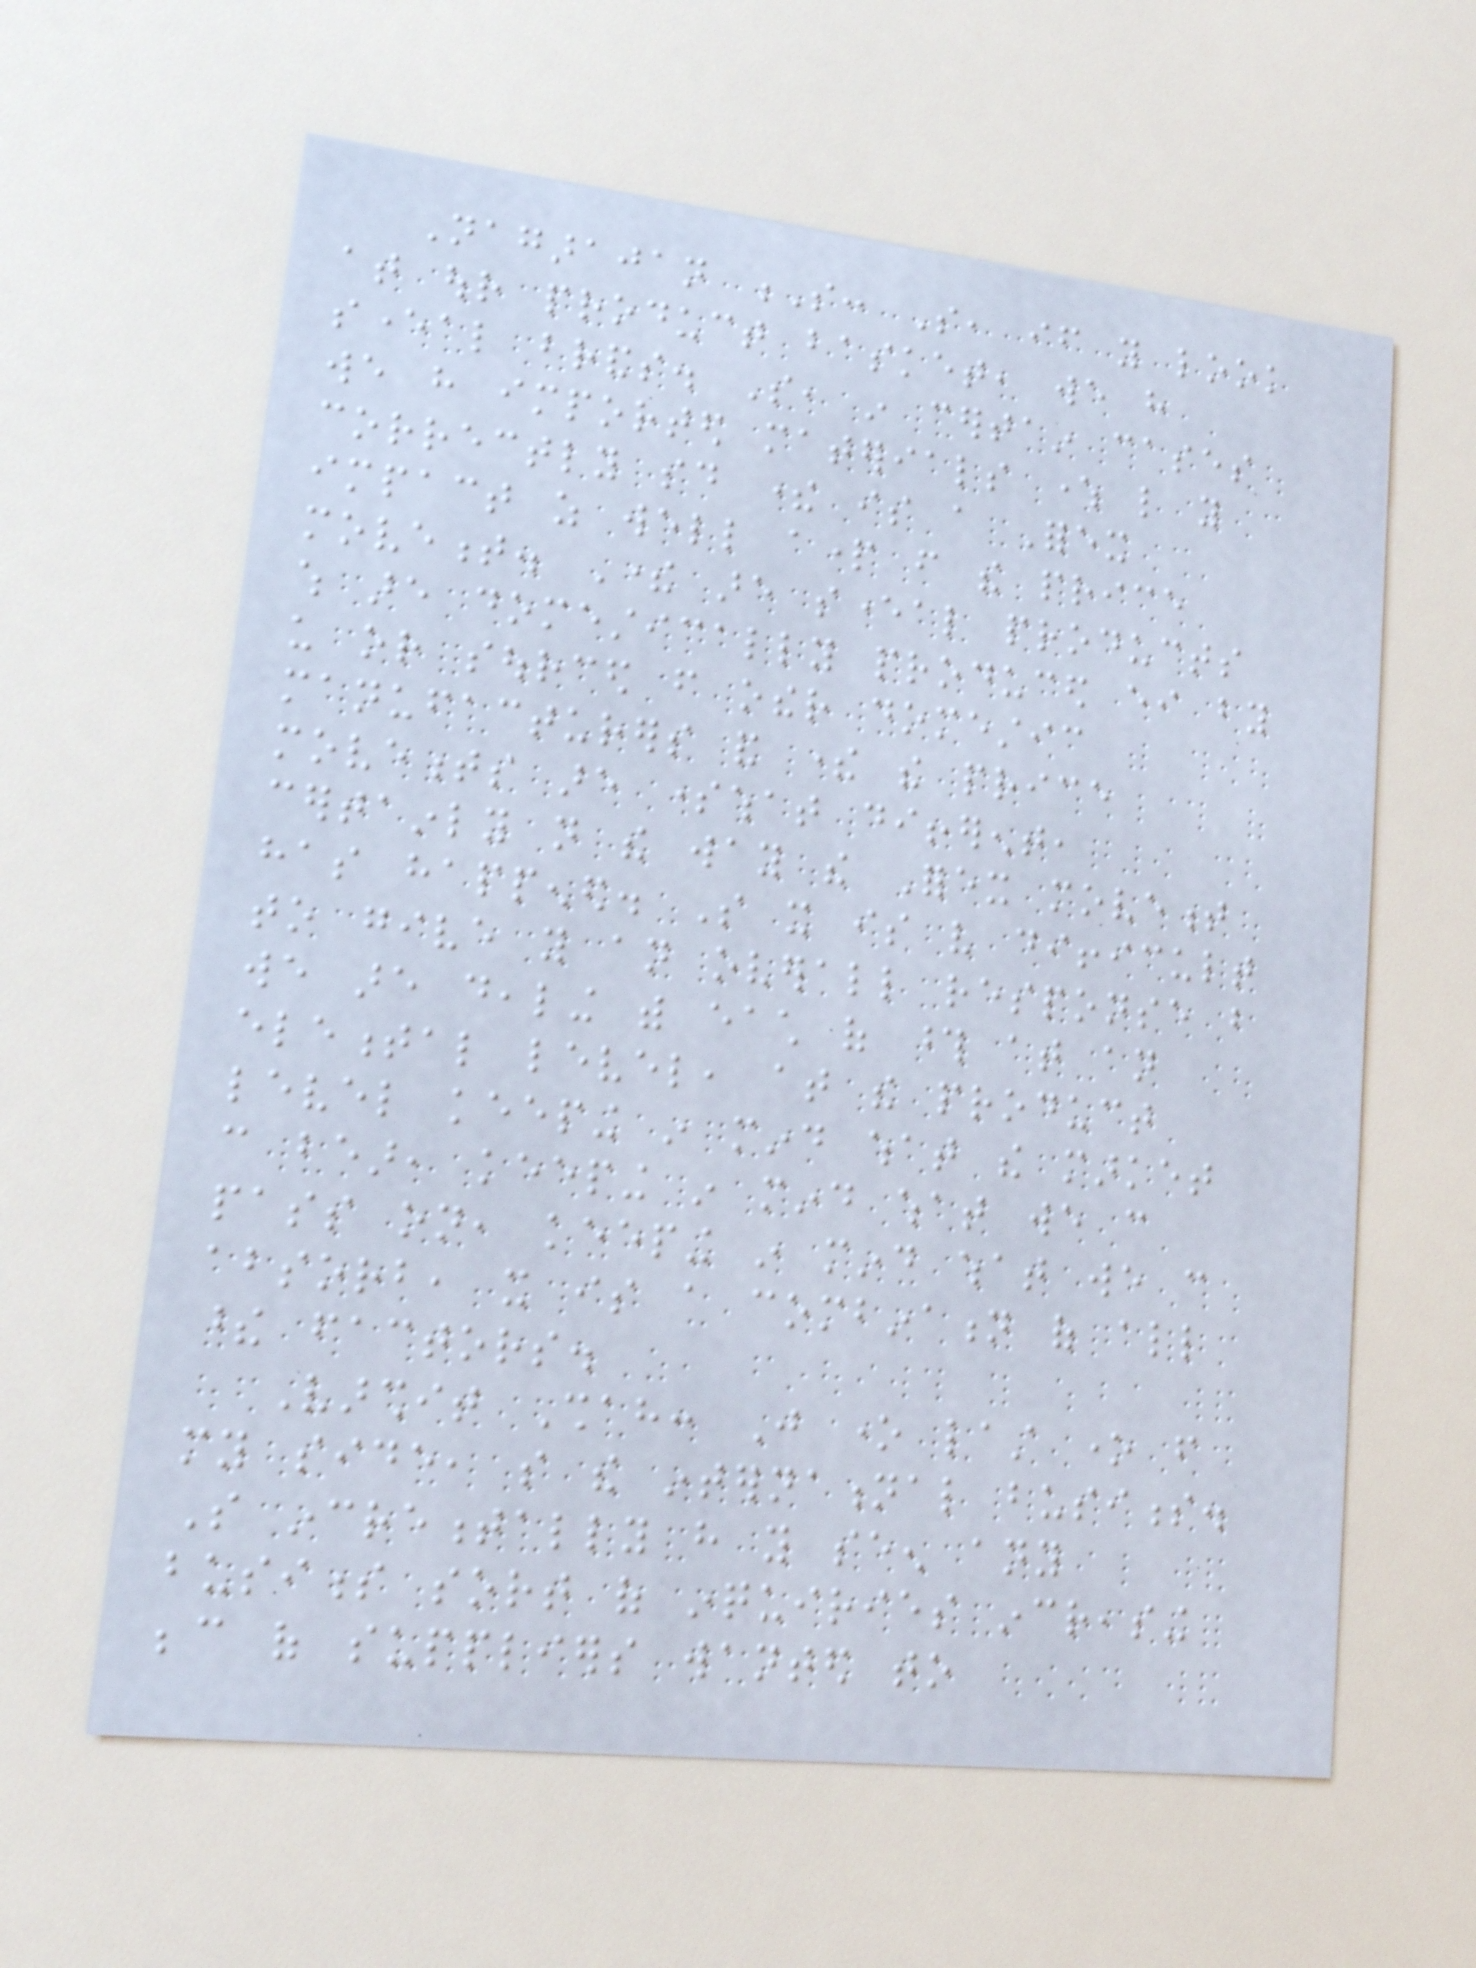Nagarajan S: So, if you look
at our product basket, we have
several brands. So, in certain cases
we have imported materials where like you
correctly said there is a Forex
impact as well apart from the price
movement. There are several products
which are domestically produced either by
us or sourced from other domestic
manufacturers and there the price
movements are somewhat different,
certainly not the way the Forex movement
has happened. So it is very difficult
to give you an overall response but
we are dealing with each of those at an
elemental level, at the product
level keeping in mind what the market
can bear, keeping in mind what we can
pass on, keeping in mind what we can
absorb, it is a combination of all
these factors.
Varshit Shah: Just one last one from
my side, so the international business.
So incrementally have you seen any
business sort of inquiries increasing
because of suppliers wanted to
